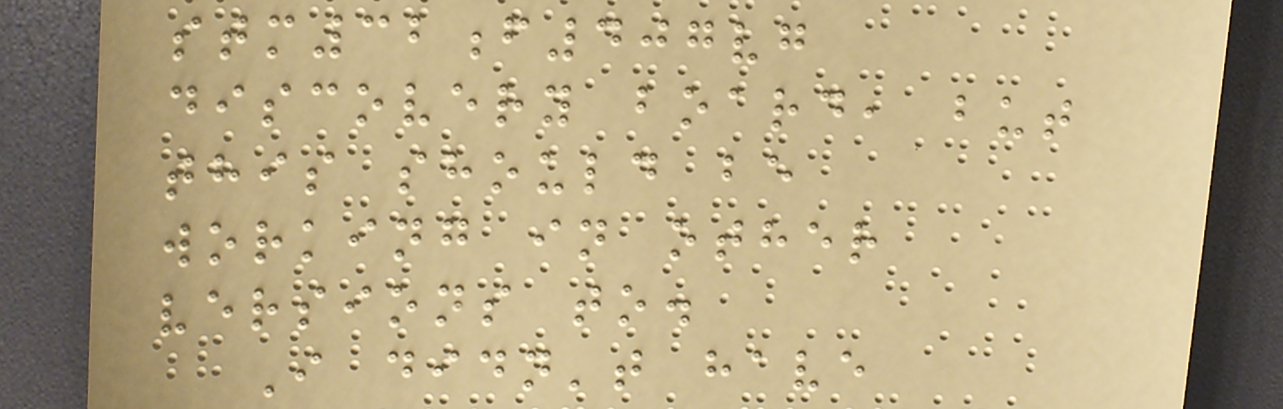stm32f407vg
discovery board, but
this should be
working in other
versions to.
I didn't have
